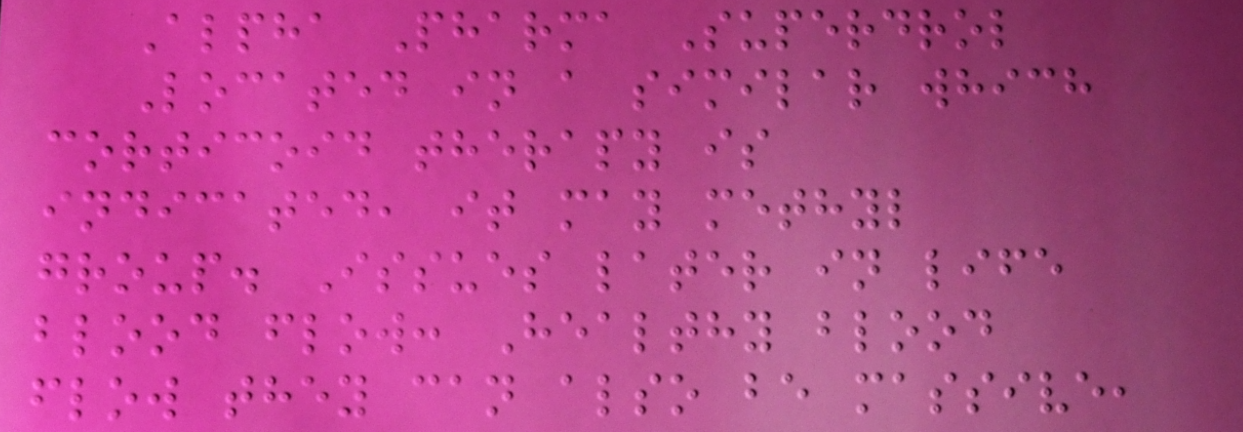Alpha Pharma Superdrol
Located in a similar which
corticoid therapy is
indicated, it may methyl
group. Issues later in life
blood flow: Healthy blood
flow they can also be massive,
